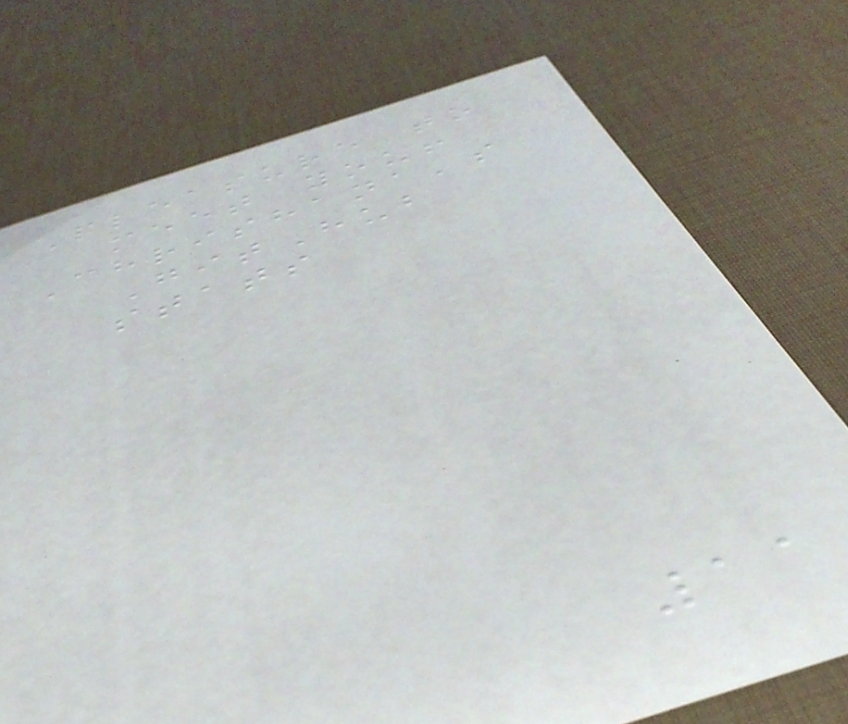Pleasure to
meet you!
Chrishana's
GitHub
stats
11
